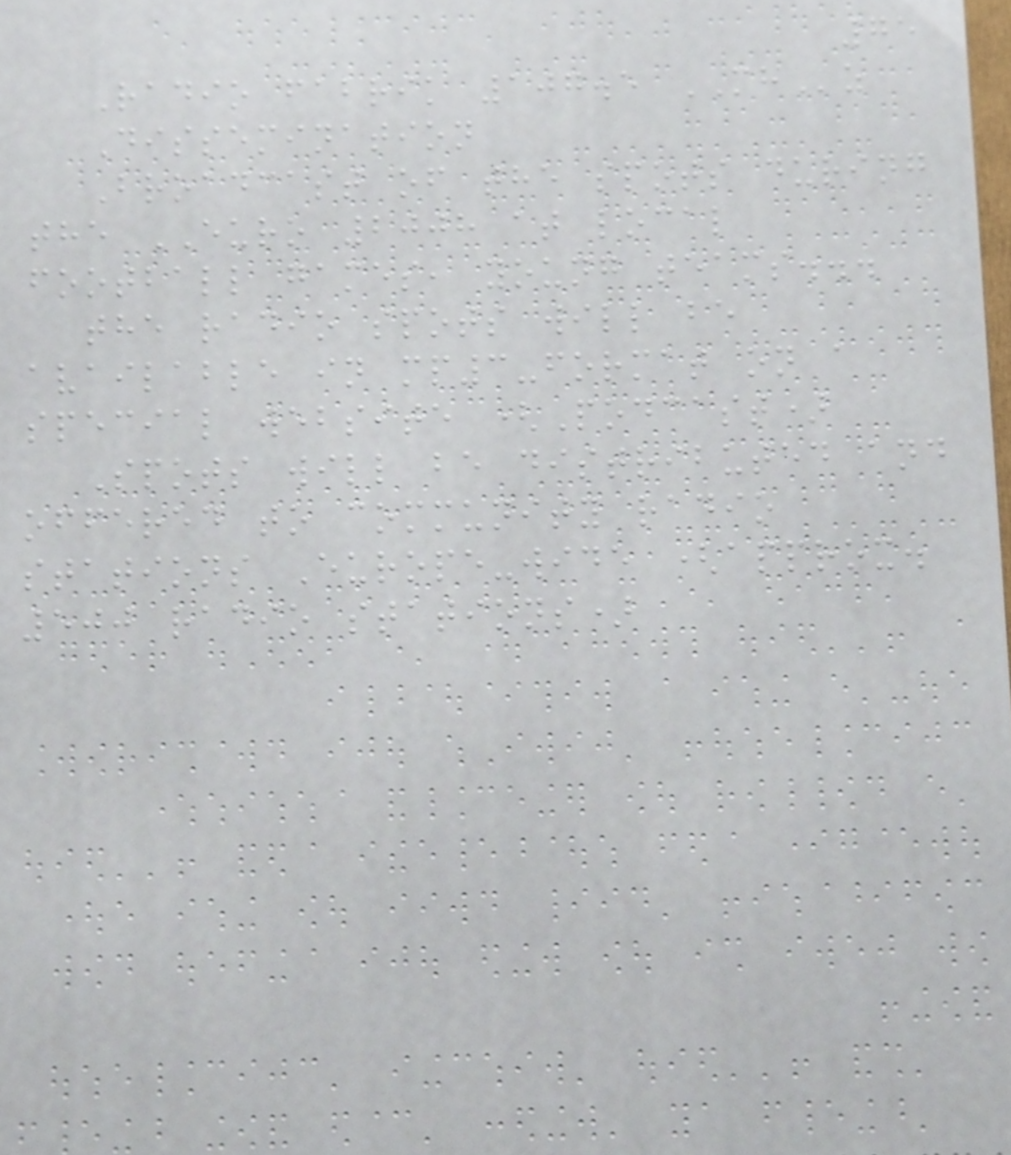75
Radio fabrik 107.5 MHz
Dissemination
Broadcast of the spots during
the EURO 2008 at local
football games, young teams...
the radio spots will be
available in mp3-format on a
special website (Podcast)
Spots will be distributed and
offered to community radio
stations Europe-wide (approx.
500 radio stations)
